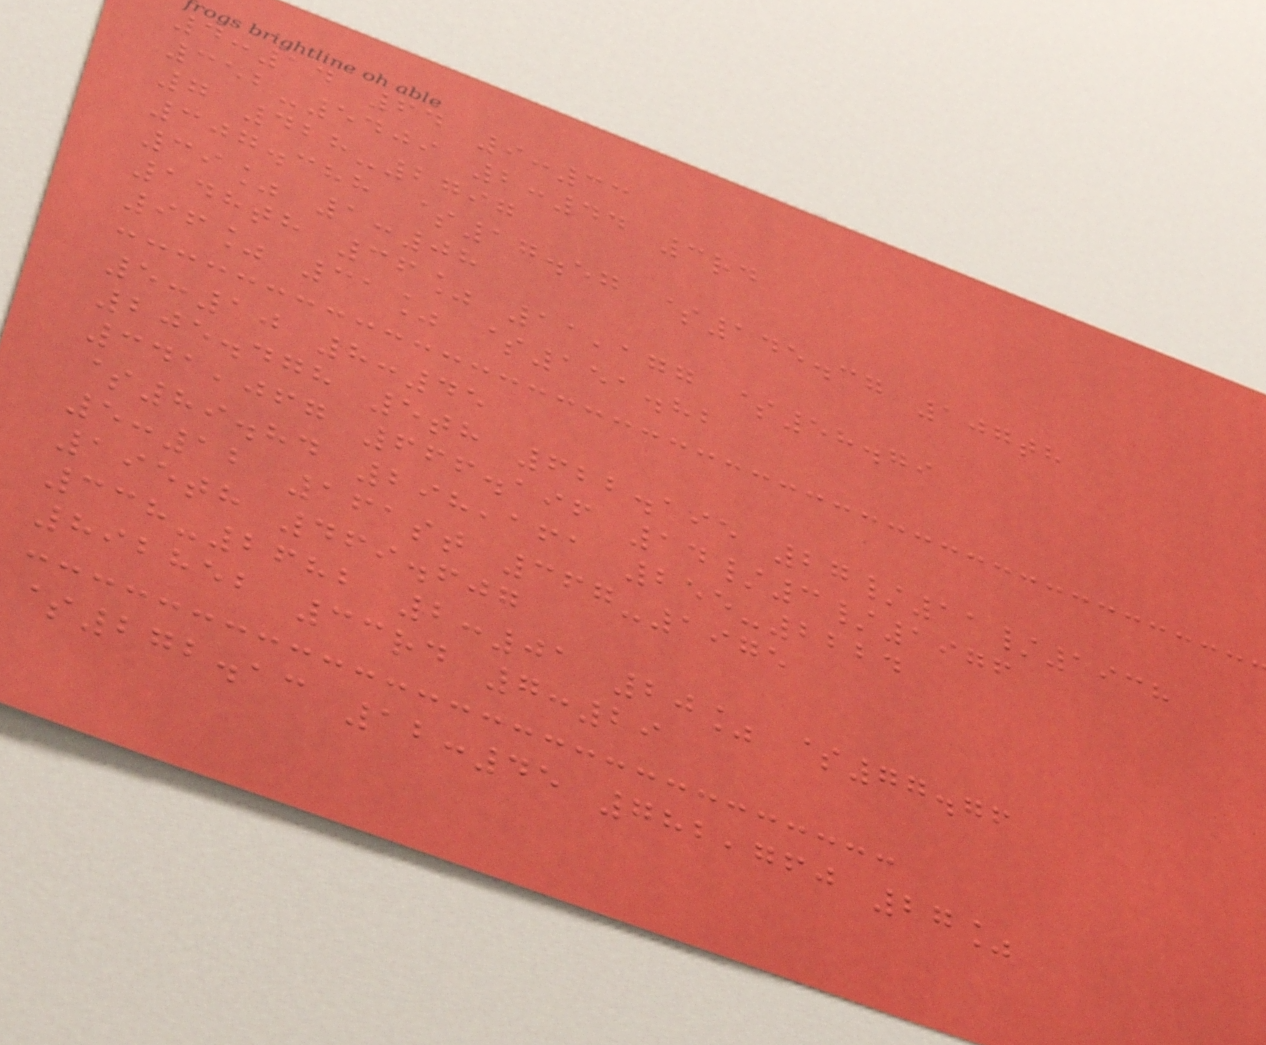4:14 64 9:33
352-5409 2:44 3rd
7 428-2797
307.388 $17.57 $145.37 107th
39% 1:08
148th 36% 11,177 $58.79
96% 31% $151.82
5:10 8:45
205.478 5th 622.195 27/11/1938
341,067 666.196 14/3/1976
$89.84 298,161 255-2224
5:12 161st 367-1975
195th 469.607
338-2682 2:01 20% $77.76
892852 33rd 7:29
$272.13 12:45 782,760 27%
